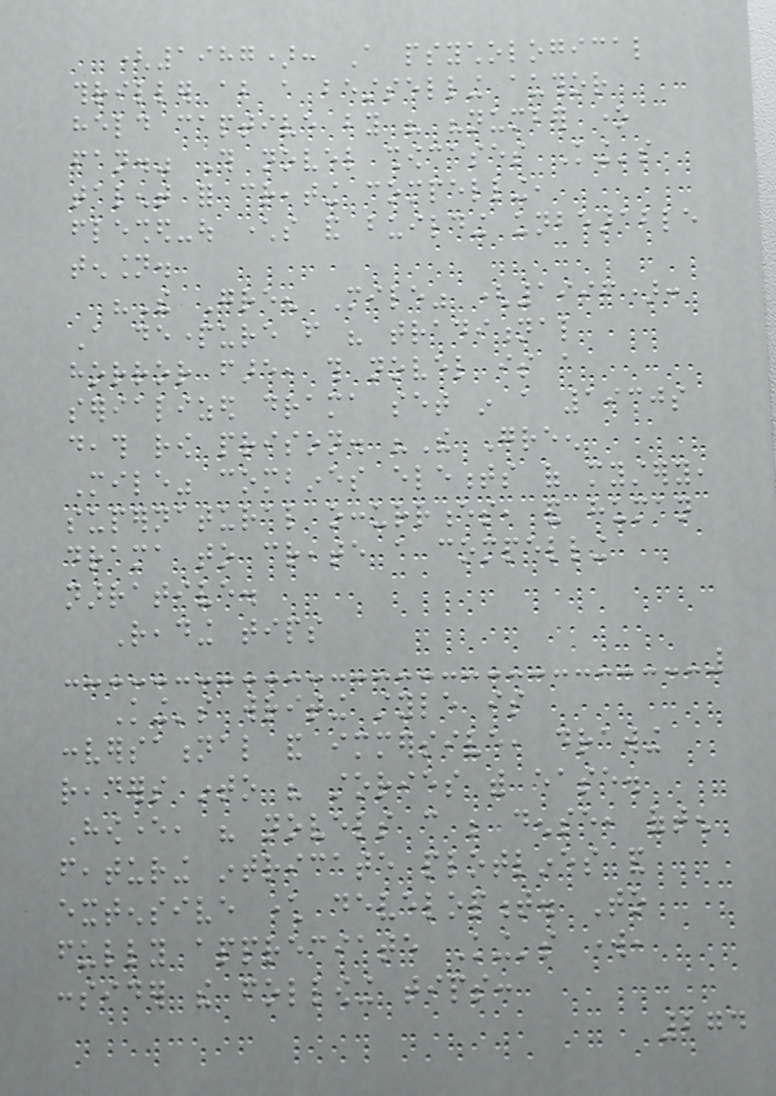(1987): A psychological
thriller about a bestselling author
held captive by his "number one
fan." This novel showcases King's
talent for creating compelling,
fleshed-out characters and building unbearable
tension.
"The Green Mile" (1996):
A departure from his traditional
horror fare, this novel is a
serialized drama set in a 1930s
death row prison. "The Green
Mile" combines elements of mystery,
supernatural occurrences, and human
drama to create a compelling
narrative.
Reading tips
King's writing style is
conversational and immersive, drawing
readers into his stories with ease.
However, his novels can be dense, often
featuring intricate plotlines and
extensive character development. To
fully appreciate King's work,
consider the following tips:
274
